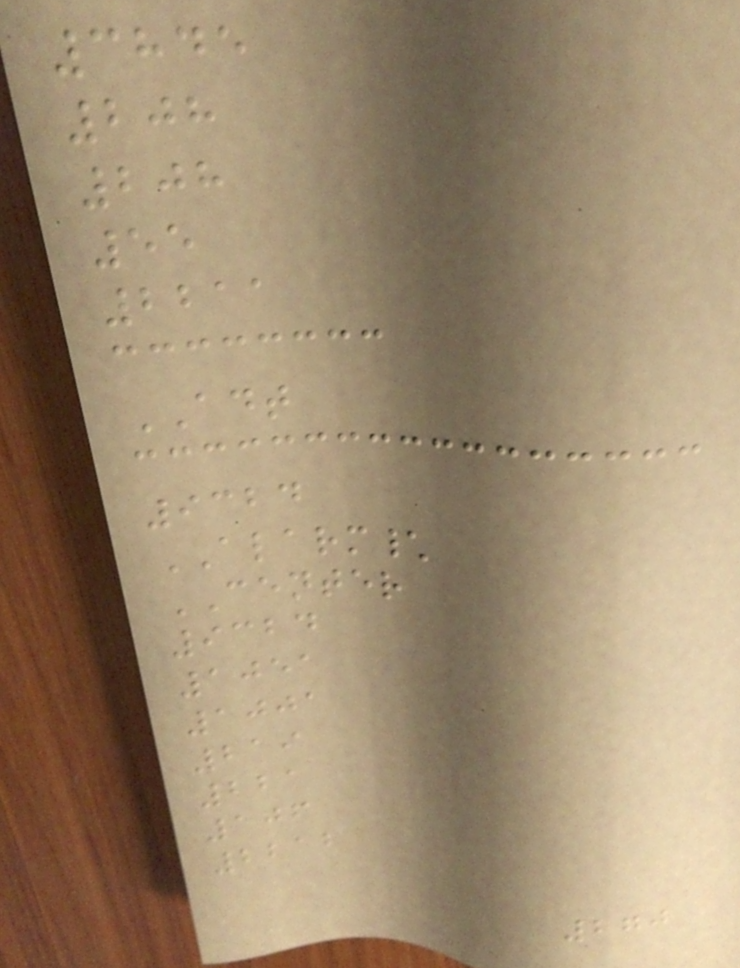3845
208
208
55
2211
ADT
9324
ALARM\
CENTER
9324
1051
1001
219
221
106
2212
270
